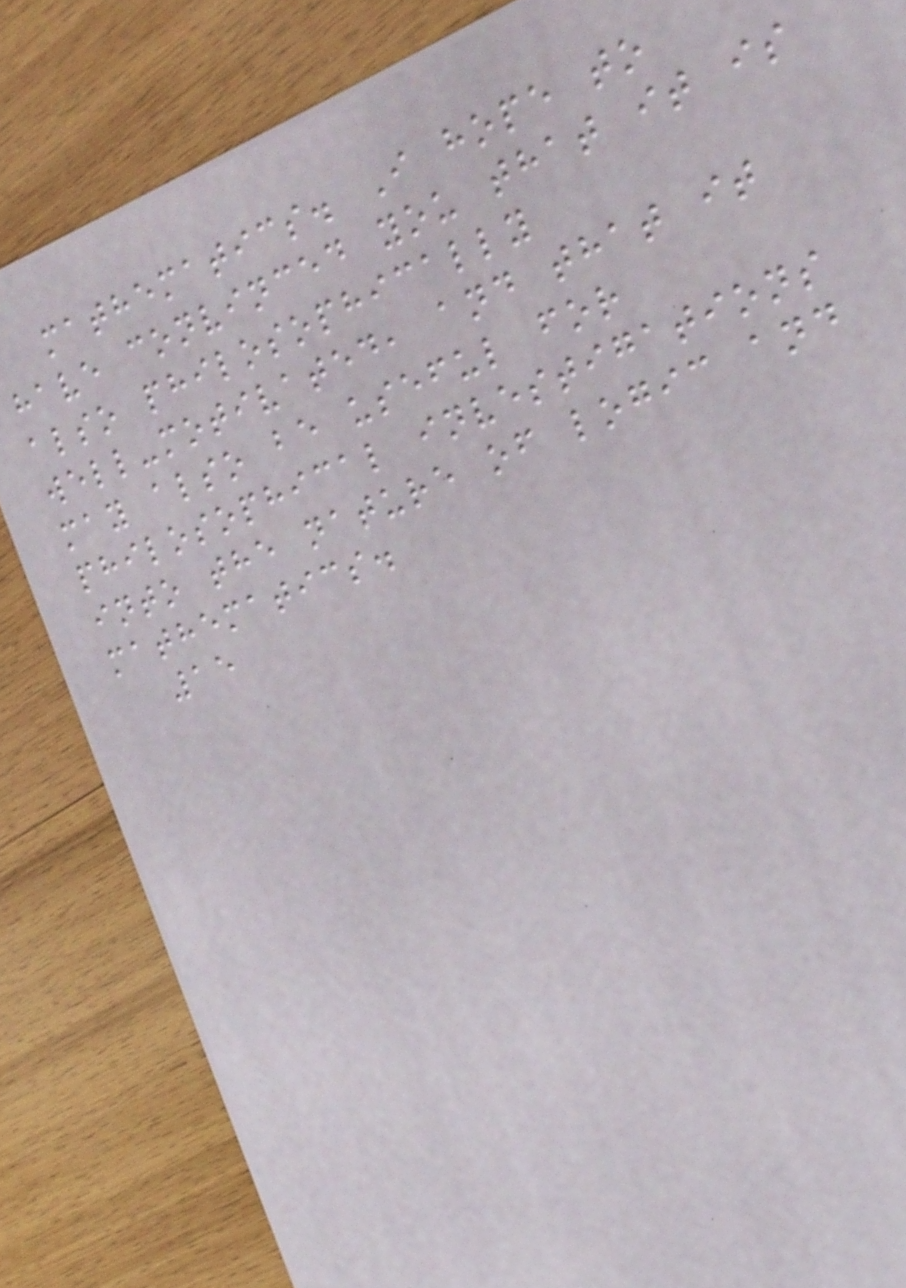mathematics. I hope to
have convinced you that it is
also philosophically
well-motivated, and that it
may also be useful for
philosophical investigations
into the nature of logic and
mathematics.
15
